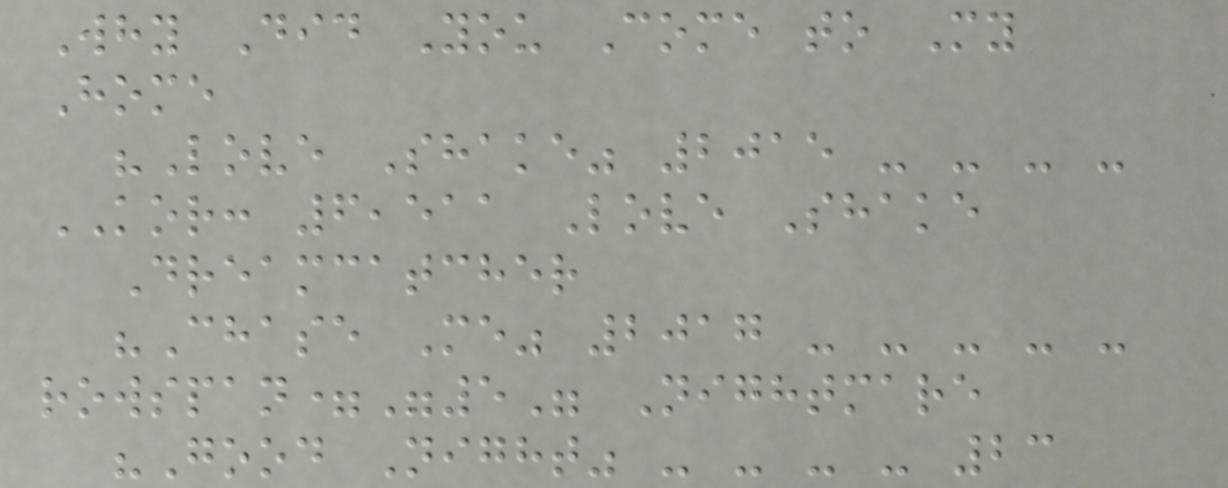Why Did You Come to My
Home
"Love Shake" 2015 - - - -
KOR: 6,511 Love Shake
Dreamcatcher
"Chase Me" 2017 - - - - -
rowspan="5" Nightmare
"Good Night" - - - - 23
